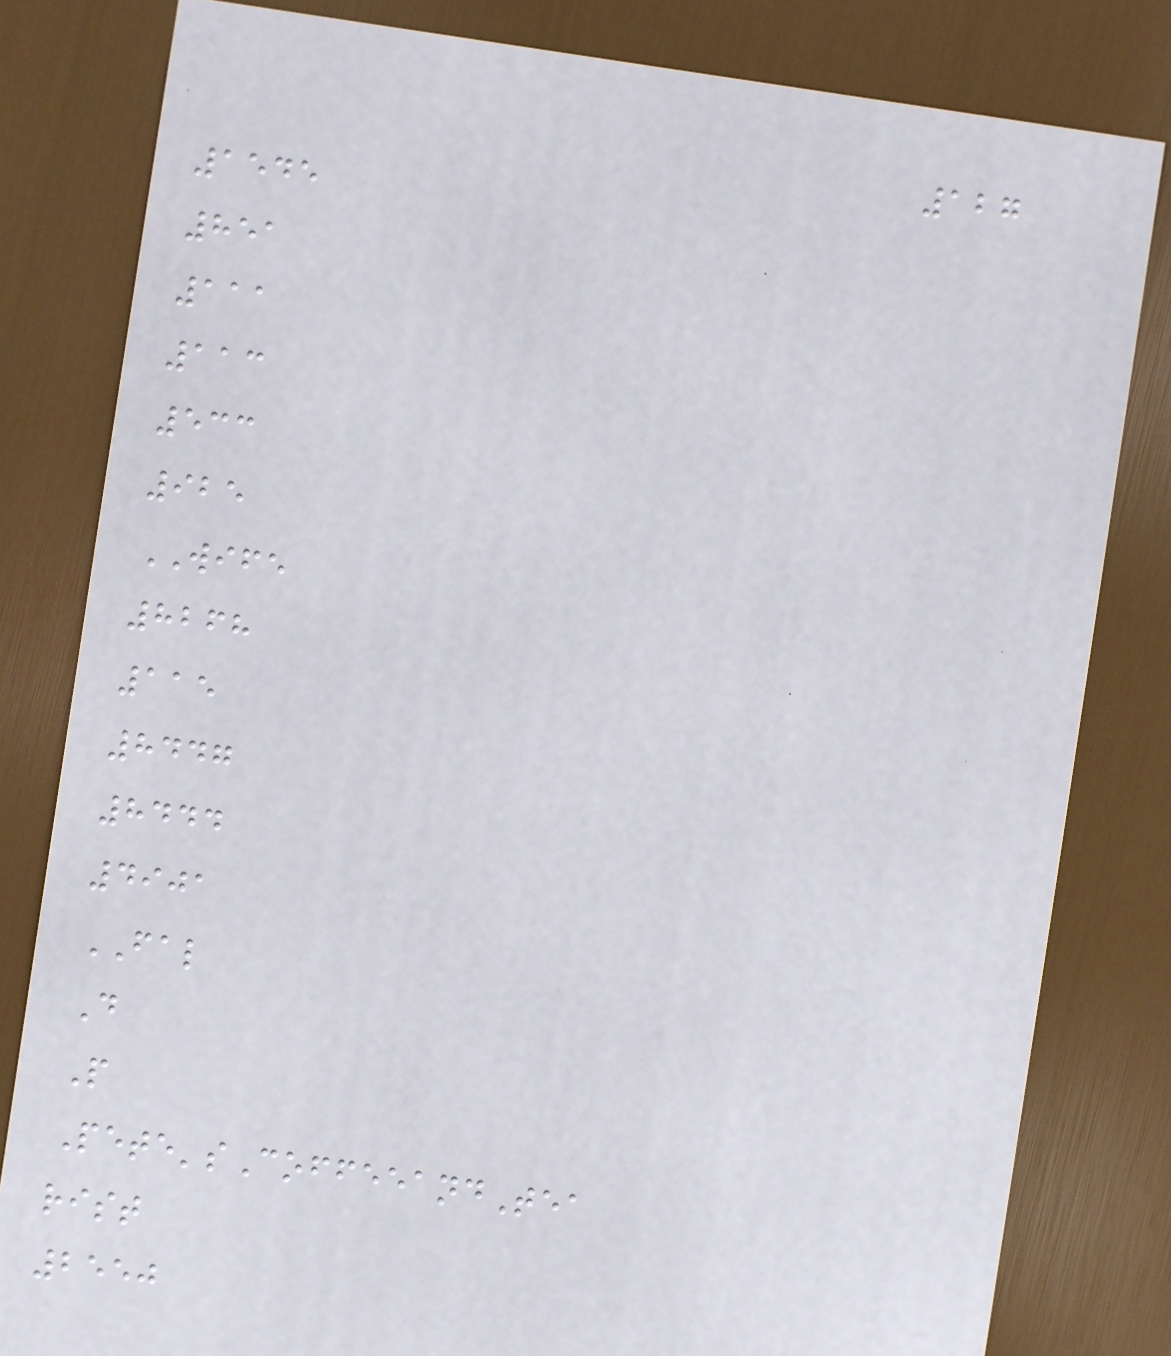127
1545
851
111
113
533
925
WIFE
8268
115
8447
8444
4901
FAL
D
P
Pete'sCoffeeandTea
rist
2550
